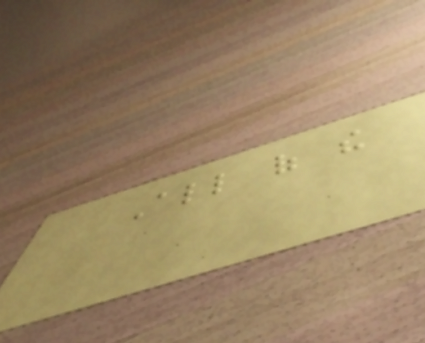All of the
